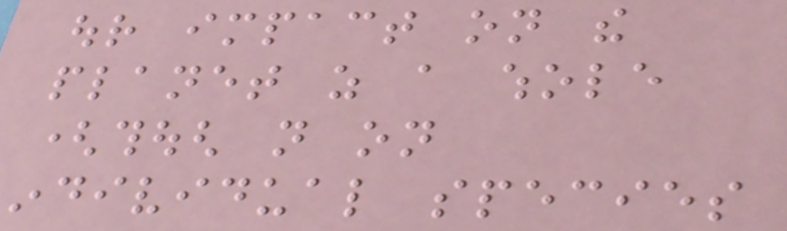our impact on the
planet as a whole
(though not on
individual species
